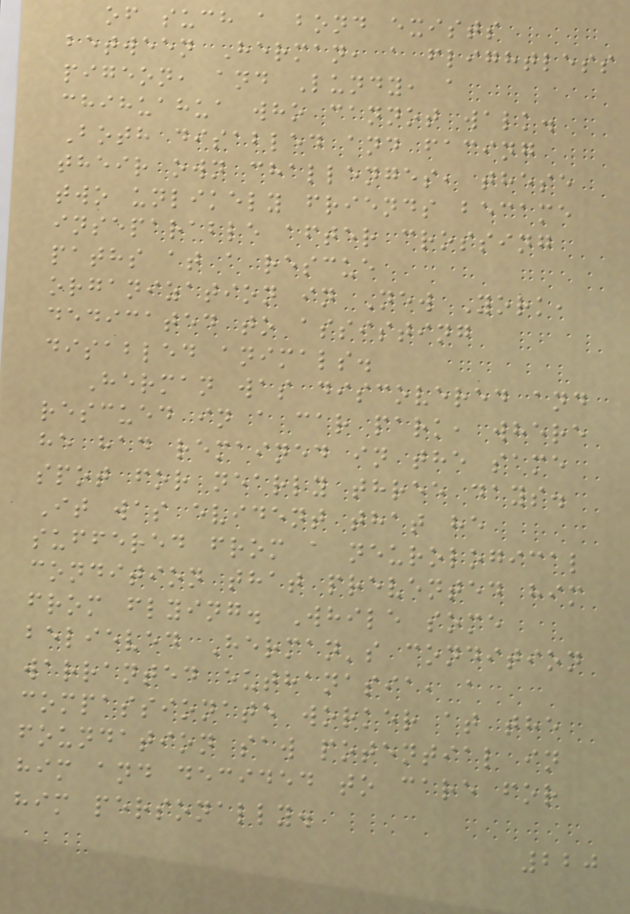of such a bond exists
between Herman, a flightless
pigeon, and Lundy, a
chihuahua who cannot walk.
Both disabled and facing
their own challenges, these
two unlikely friends became
inseparable after crossing
paths at a rescue
organization in New York,
dedicated to assisting
disabled animals.
Herman was discovered and
rescued in a car park, where
he had remained in the same
spot for nearly three days.
It was evident that he
suffered from a neurological
condition that prevented him
from flying. While some
believed Herman's condition
warranted euthanasia, a
compassionate worker at the
foundation saw potential in
him and decided to care for
him personally.
220
